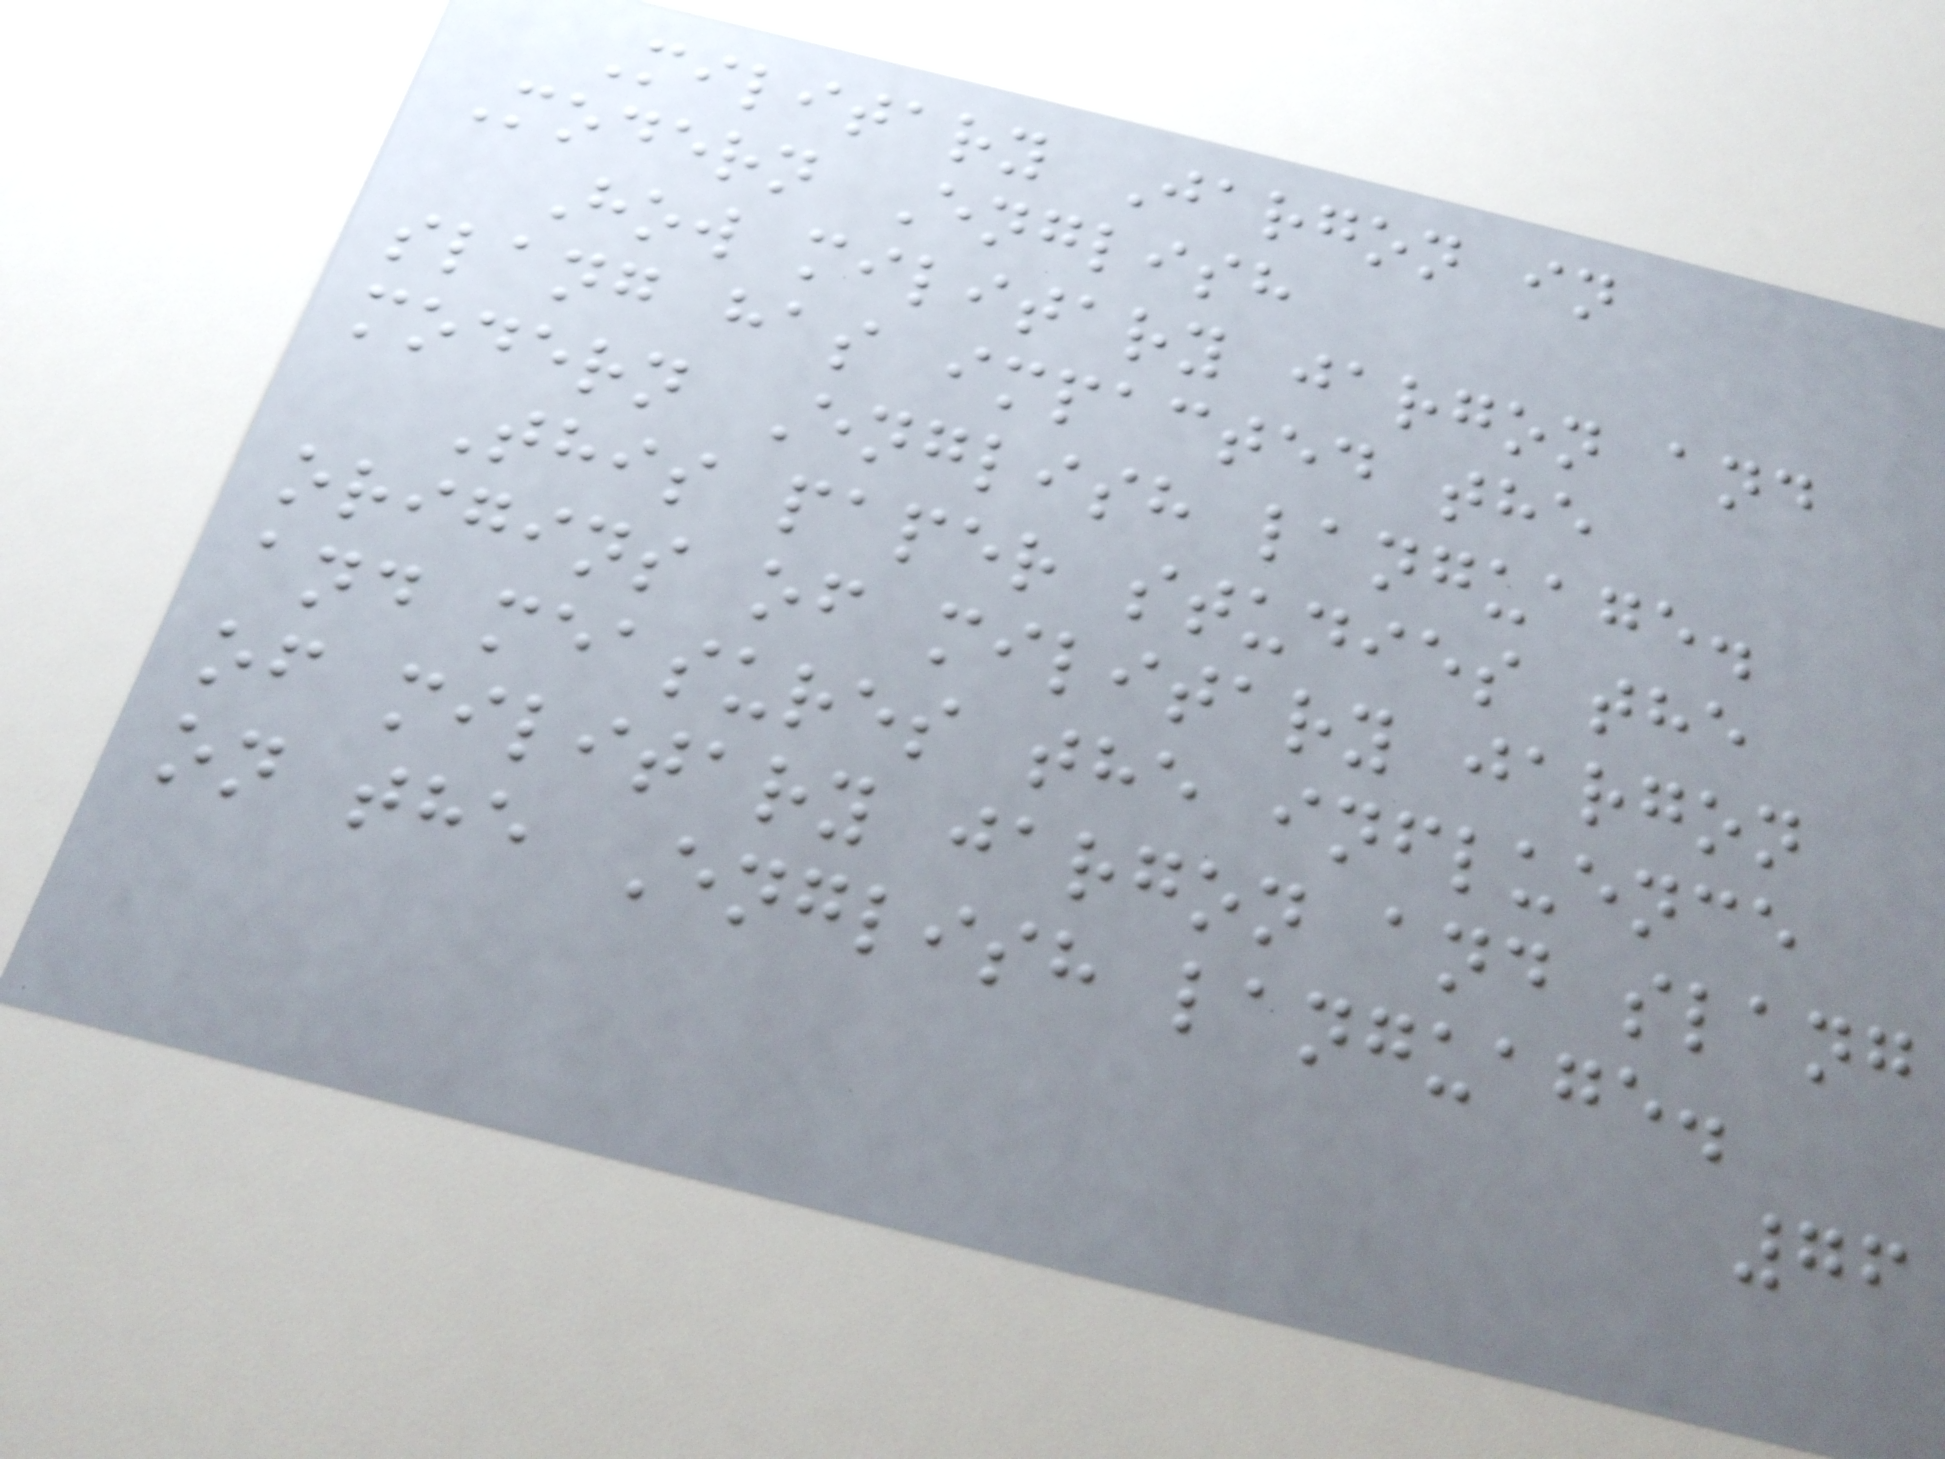Military Jargon in
Modern English
How military jargon and
slang has impacted the
modern English language.
This paper studies the
origins of military jargon
and measures the influence
of military jargon and slang
on the English language.
76
